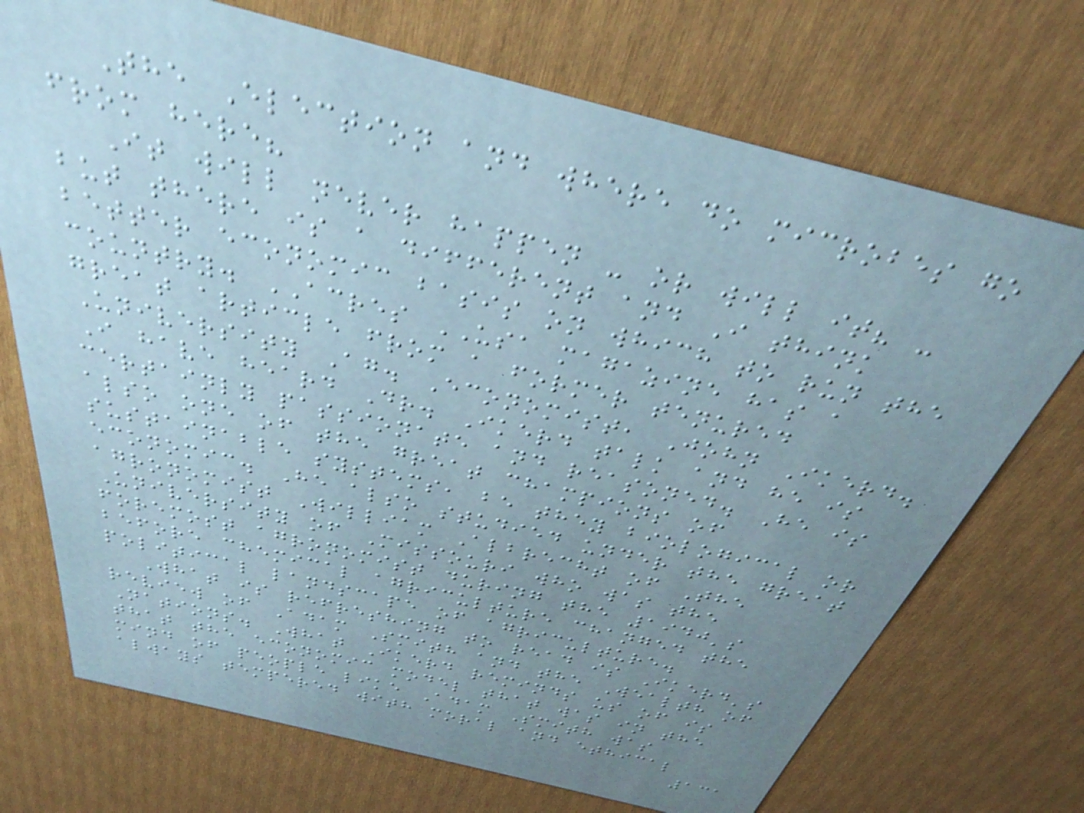The Election and where do microbes go
from here?
It will never happen - or will it? -
but there is a different and I think
better economic basis on which to run the
country. ACRES USA magazine has a
great article from a former tenured
University Ag. Economist, John Ikerd.
I have heard Dr. Ikerd talk and he is
certainly passionate and reasoned. He is
also one of the great champions of
sustainable systems, be they biological or
economic. He also studied under the great
agronomist William Albrecht of The
University of Missouri who was the
foremost agronomist during the 1940's
before chemical agriculture changed the
political landscape of agriculture.
What is refreshing to read is Ikerd's
review of Adam Smith and the Wealth of
Nations. What Ikerd reminds us of is
that the economic model that was in the
mind of people like Adam Smith was
always tempered with moral and ethical
131
